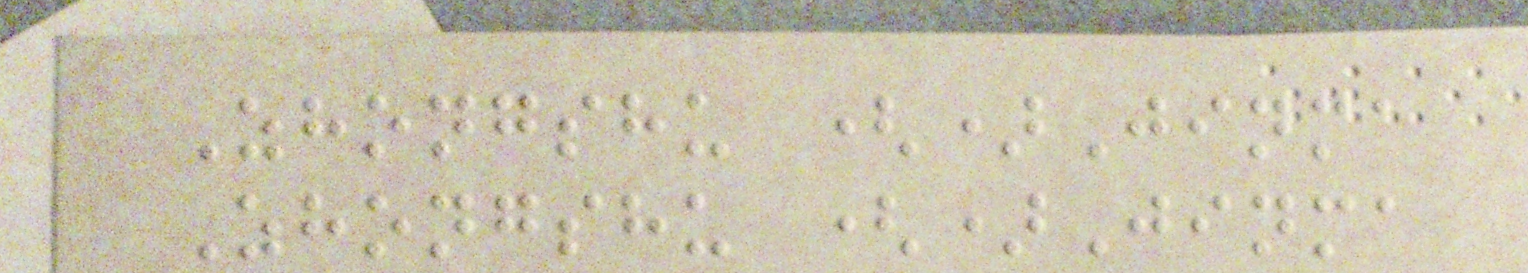Zhongshu ()Jinma
Zhongshu ()Jinma
